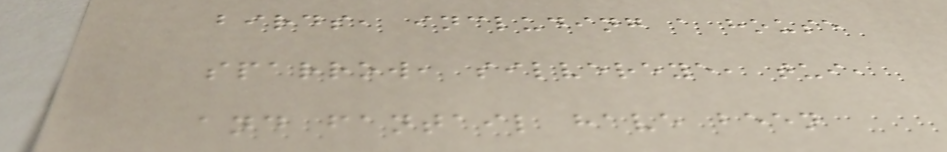birds, including a house
sparrow, silvereye, tui,
and fantail have been
